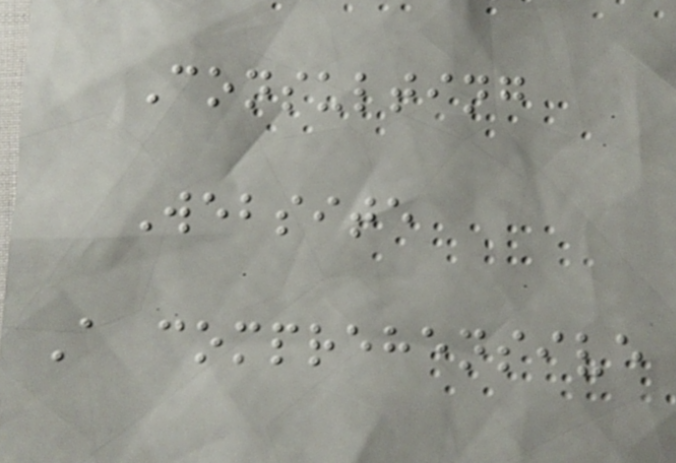Consulting
Website
A comprehensive
